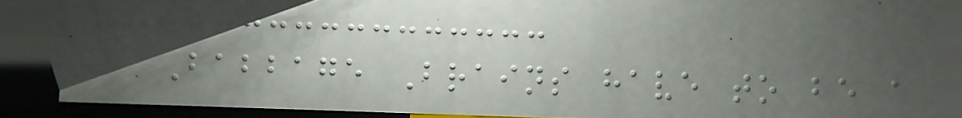Babbage Brains have to be a
